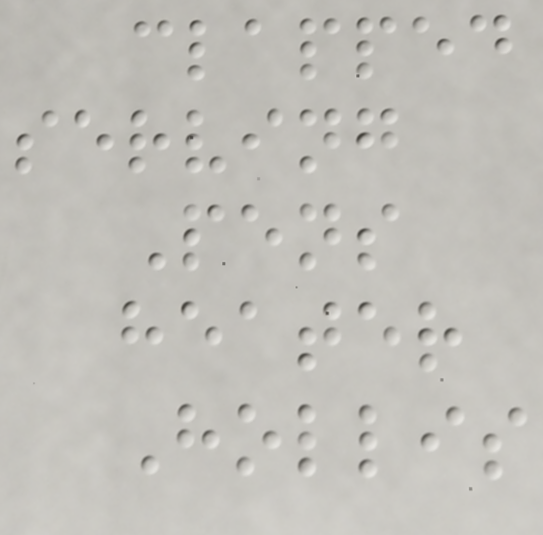clapped
serving
Pens
heater
Hollis
